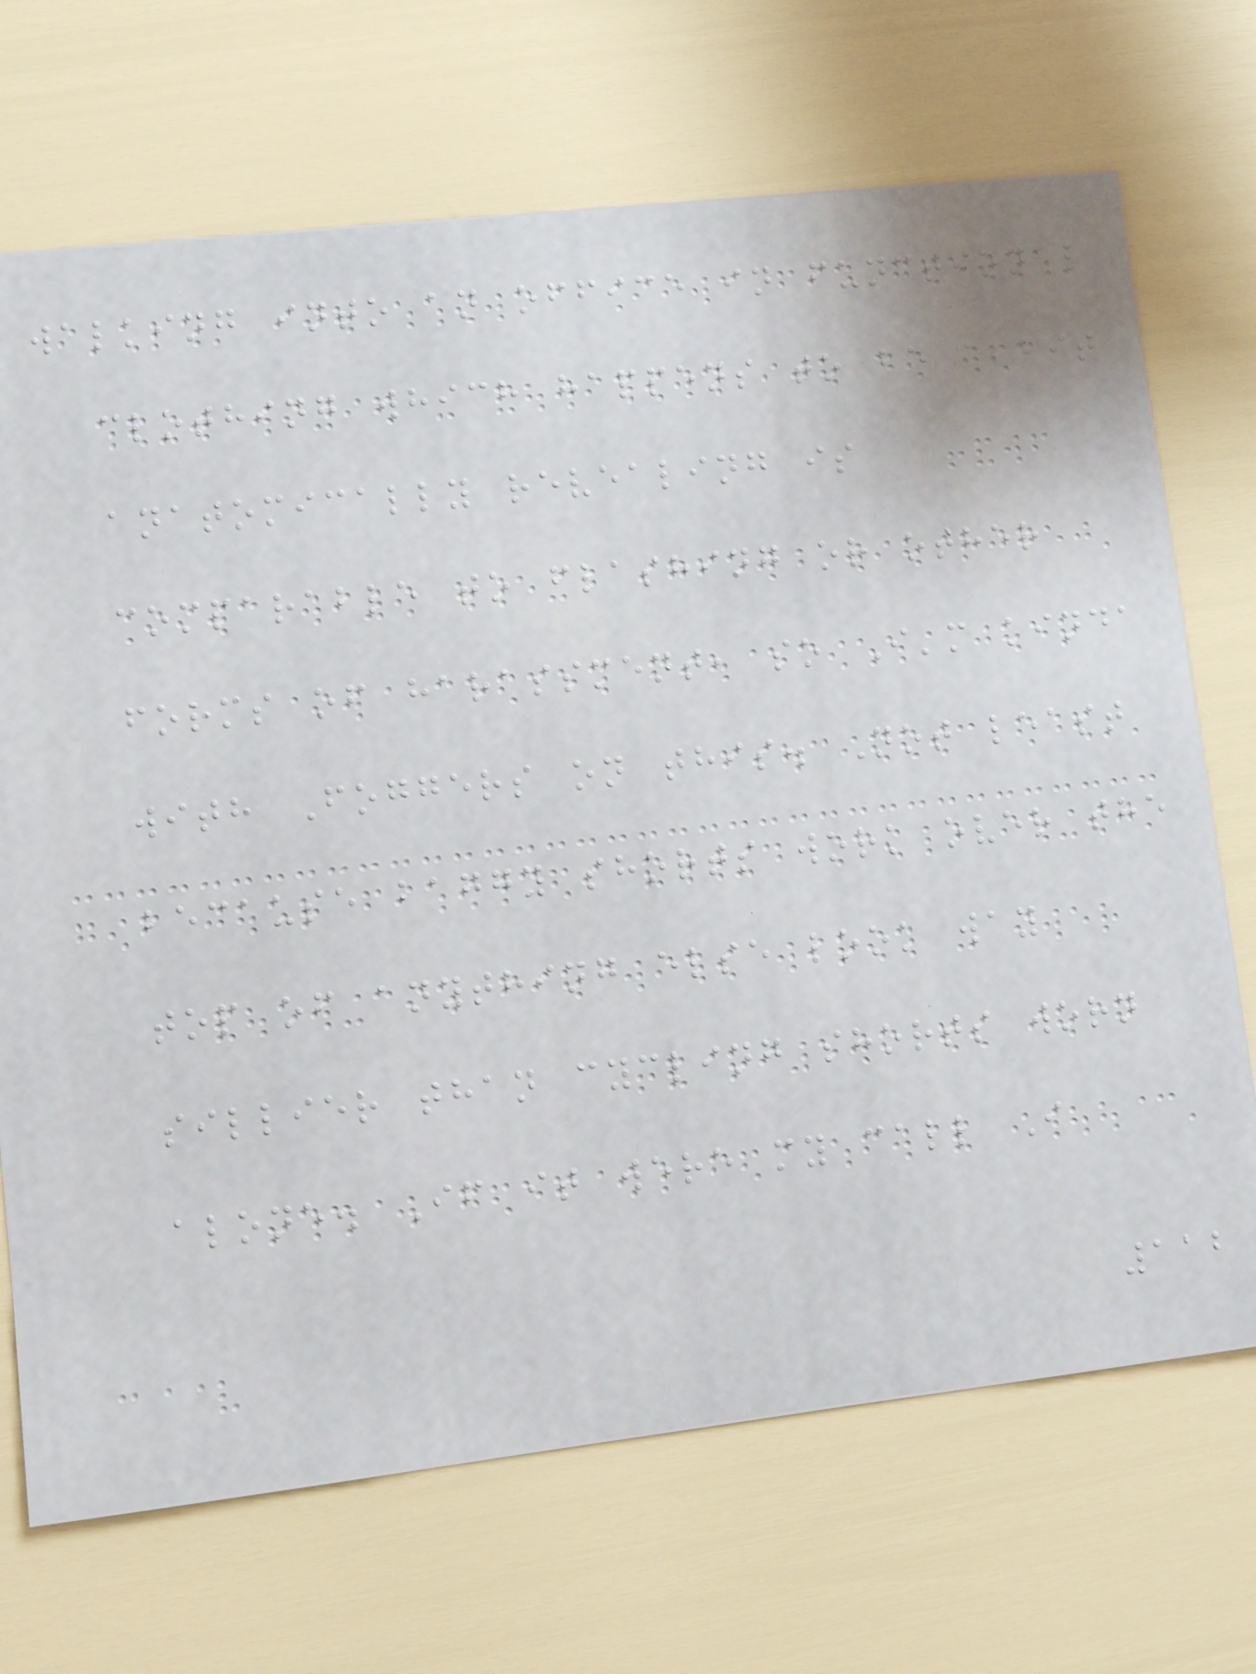walking into an office in functional
clothing which happens to be a bit
anatomically revealing is
comparable to flashing or other
forms of harassment, so I'm kinda
with Foggers on this. Not least
because baggy shorts work over the
top of anything else look way
sillier than cycling shorts worn
alone. If it were my call I
112
